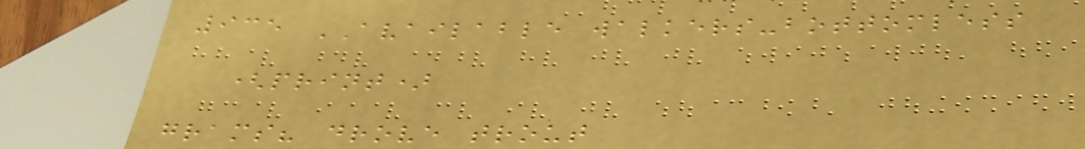935 AVAILABLE walkers-bottomless
(print)
grams? drove trout
